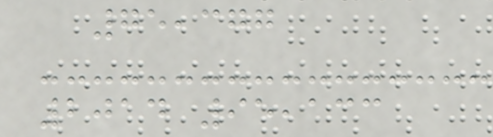75,377
2014 95,133
